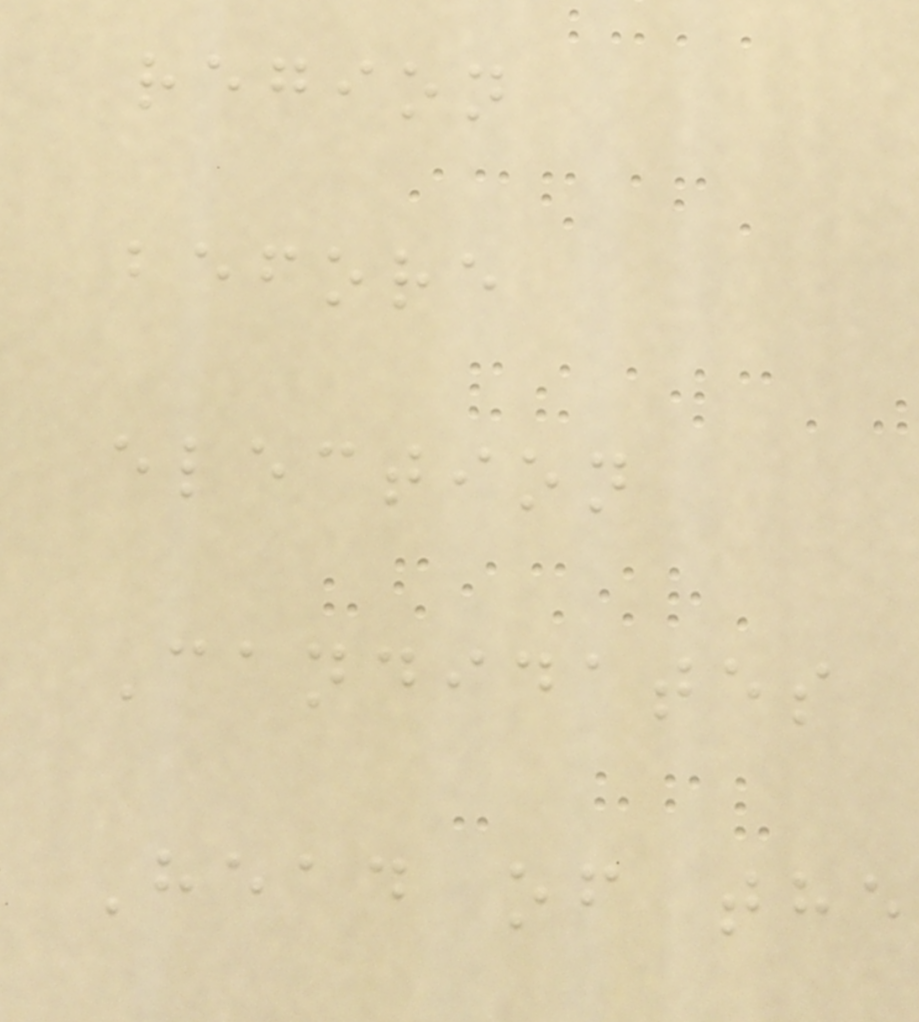region
before
election
Candidates
Head of the
